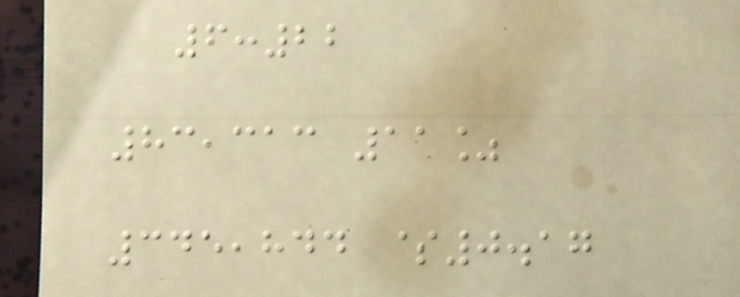6:22
83,313 11%
345,844 $0.17
